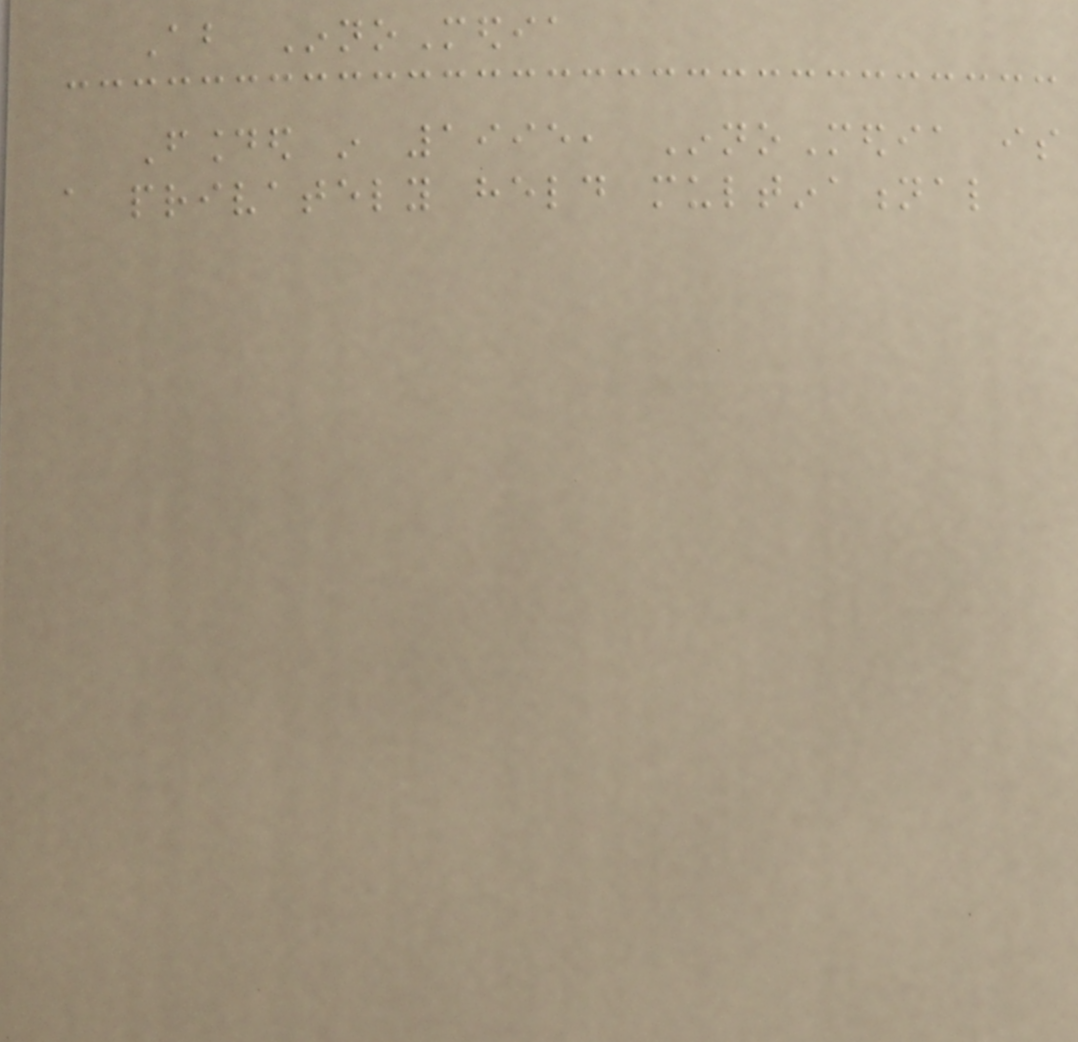About InnoMedia
Founded in 1995, InnoMedia is
a privately held multinational
